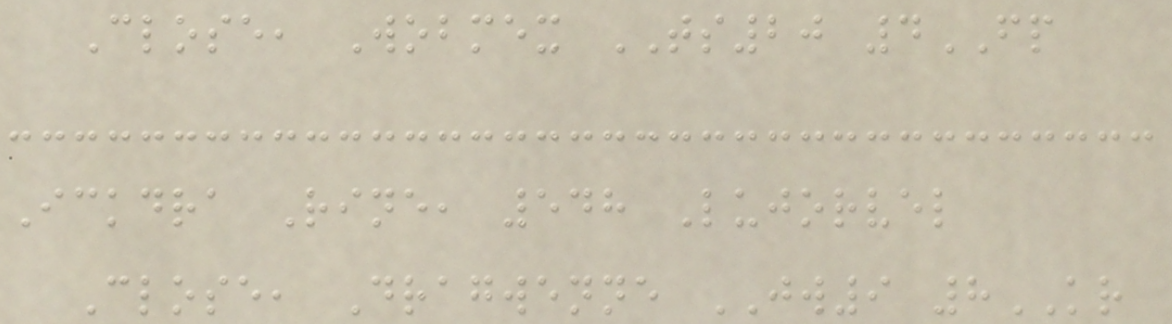Close, Wobmex TS20 4FP
Ickdra Rine, 548 Lujorvel
Close, Dragwenne JW9 8KR
